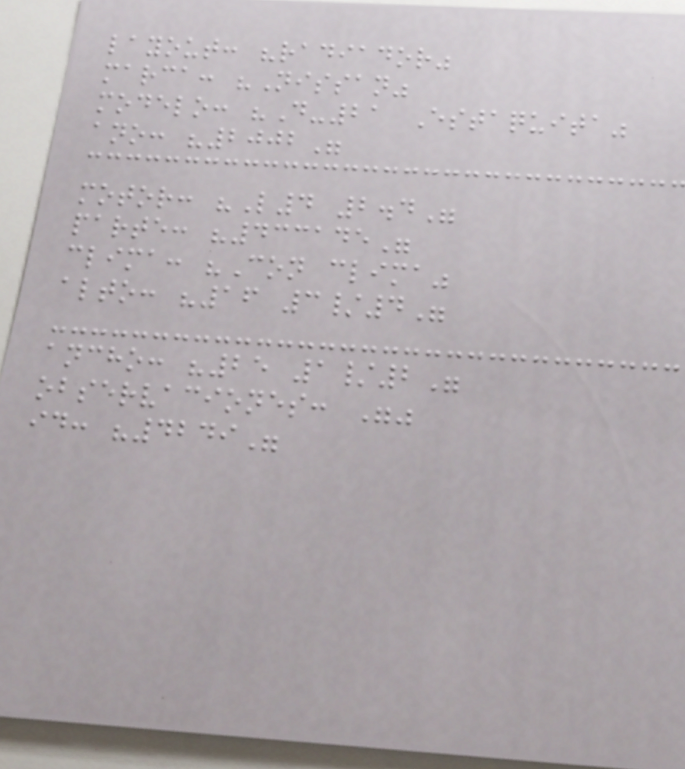layout: "radiador"
marca: "Nissan"
modelo: "D-21 Estaquita"
ano: "2002"
motor: "L4 2.4"
parte: "433145"
clima: "Con clima"
alto: "16 3/4"
ancho: "25 1/2"
observaciones: ""
id: "4249"
